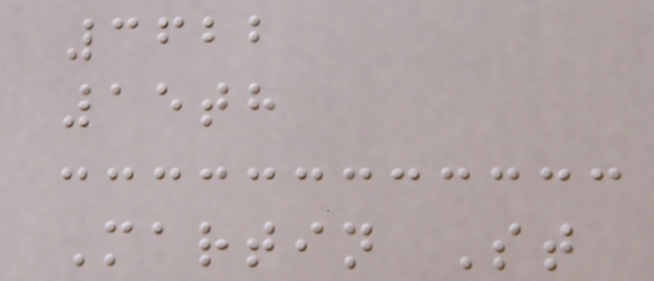3622
15th
Martin St
